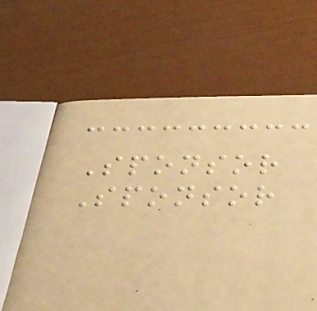Sponsor
Sponsor
